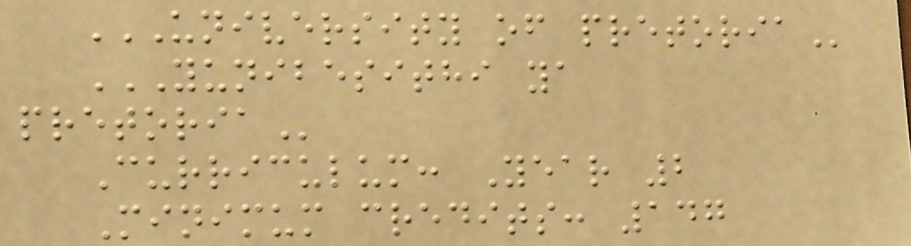UNIVERSITY OF PRETORIA
YUNIBESITHI YA
PRETORIA
Curriculum: Year 2
Minimum credits: 147
